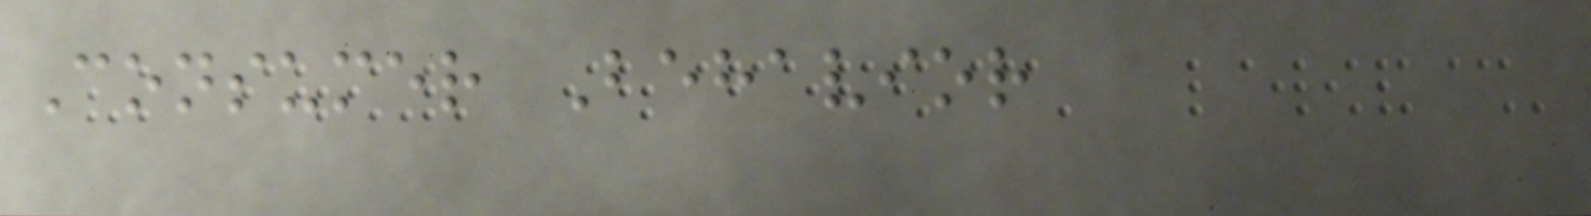Consumer Behavior
